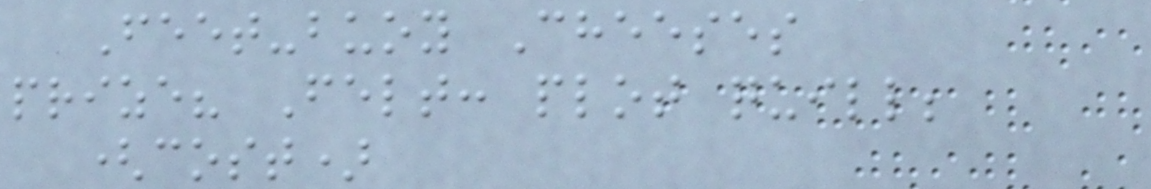Feet-buoy Cheeses
prize? Felt: plot quill;
(cost)
